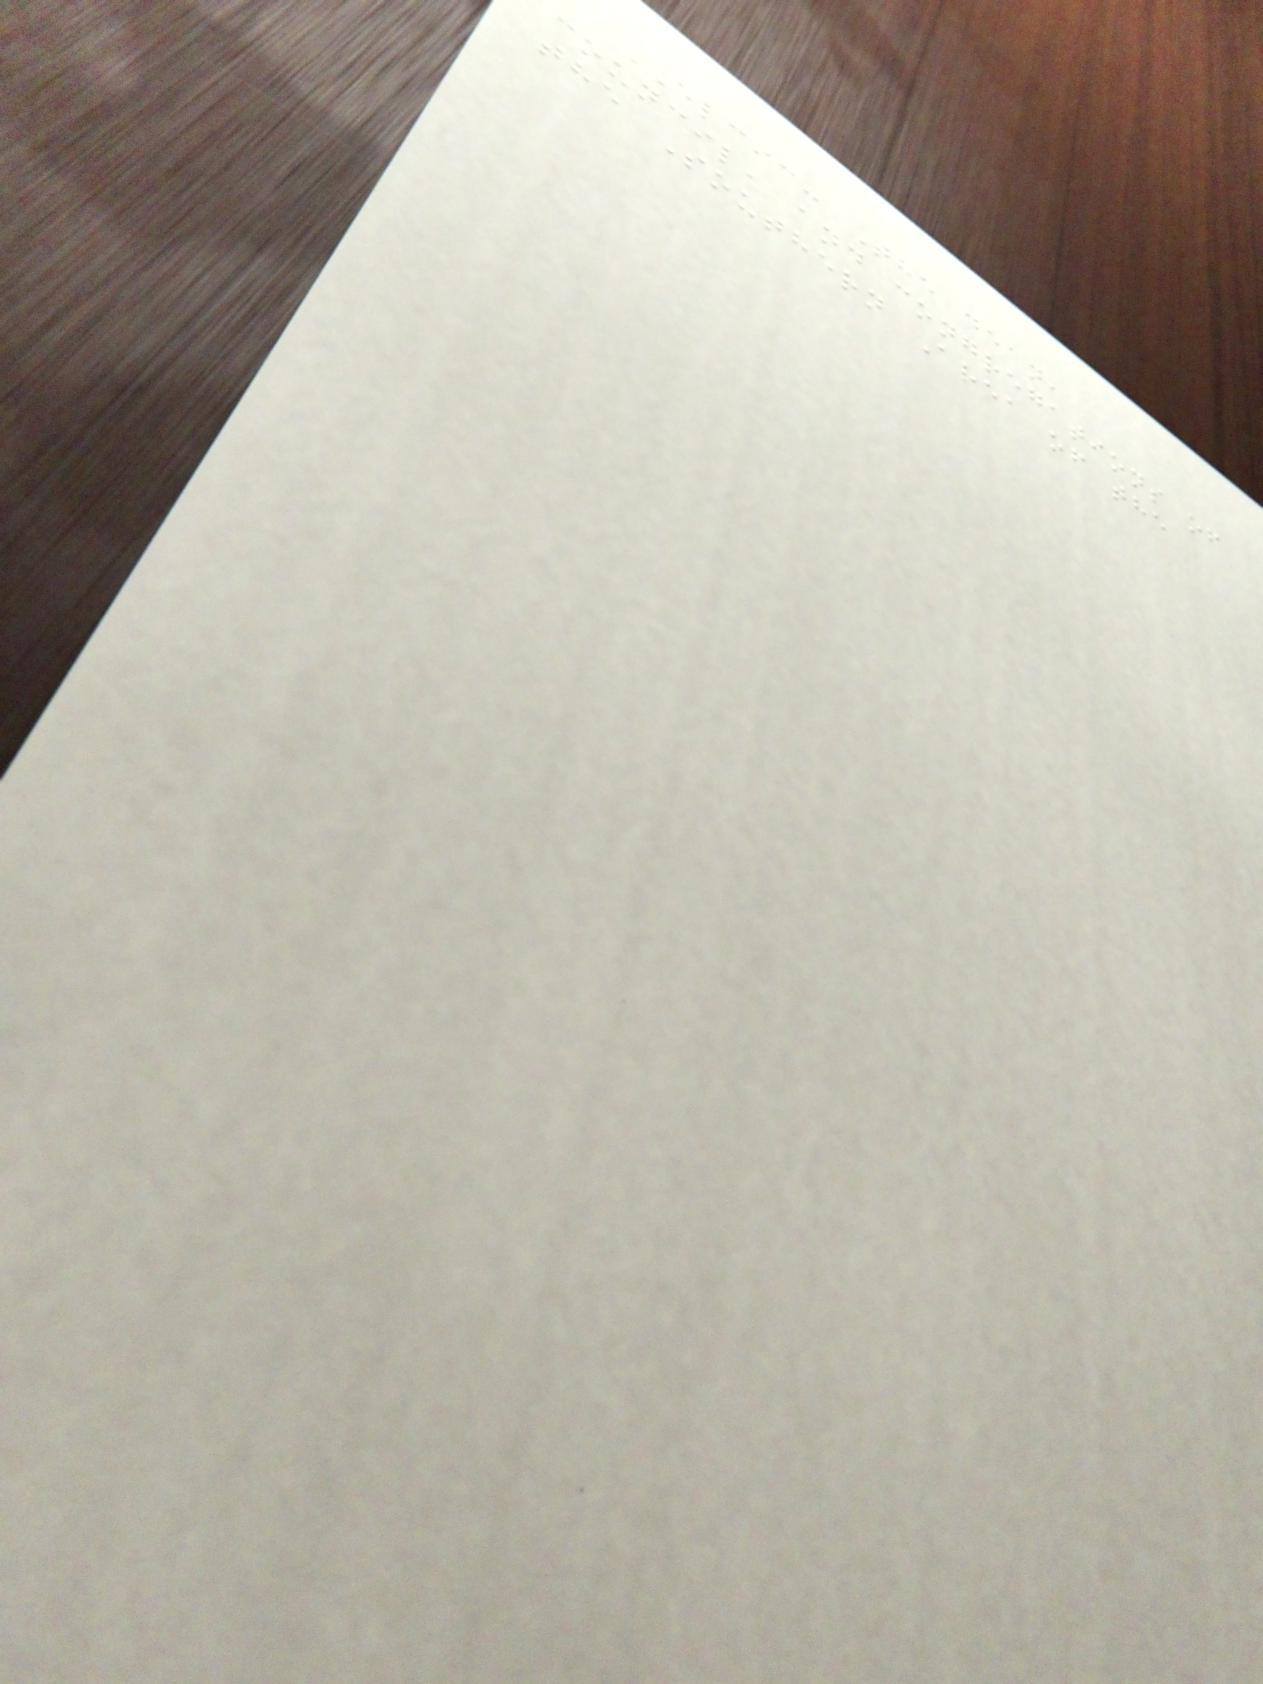ELCIC: The dean,
council, and congregations of
the Southern Area of the
